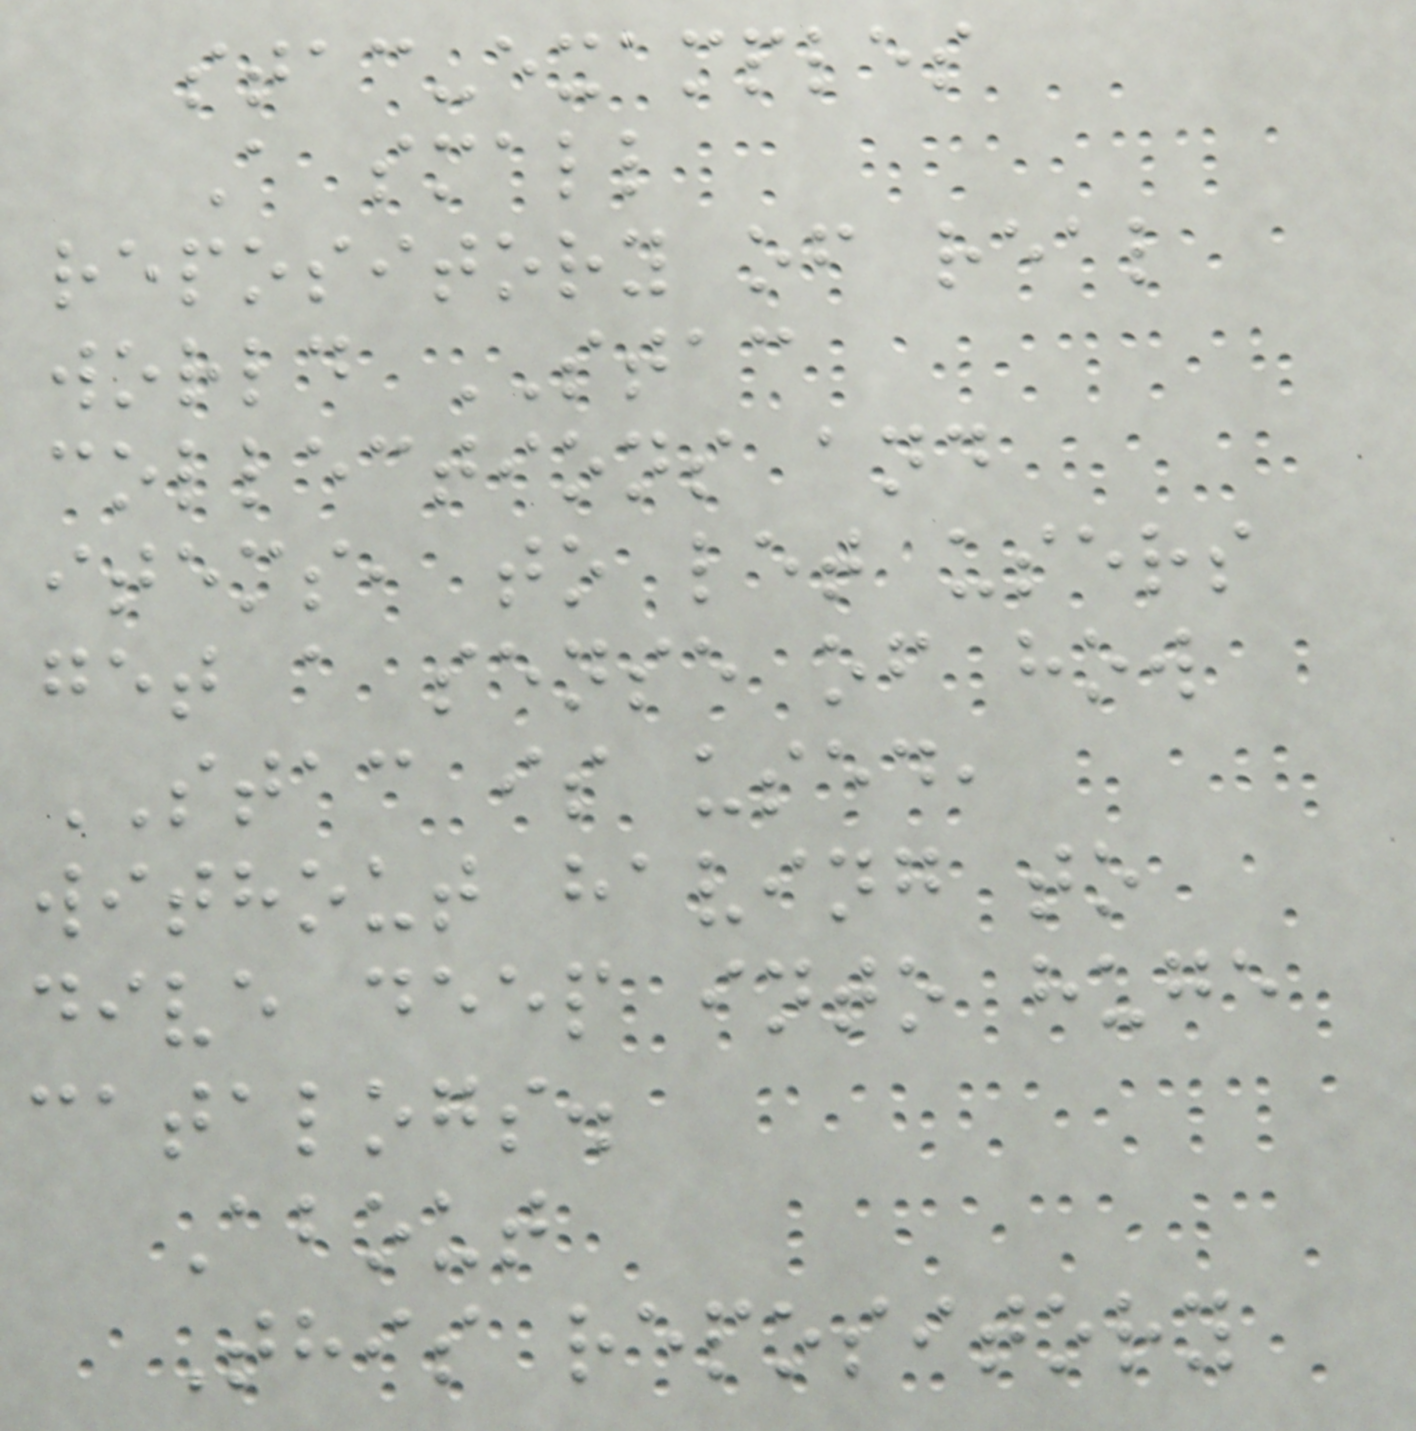stac-examples
A small
repository of real
world STAC
collections and
items, to let users
get a sense of how
STAC is used,
without having to
dive deep into huge
catalogs.
About
This repository
